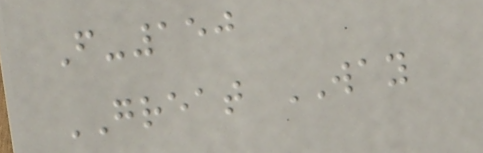F-150
GREAT WAY
